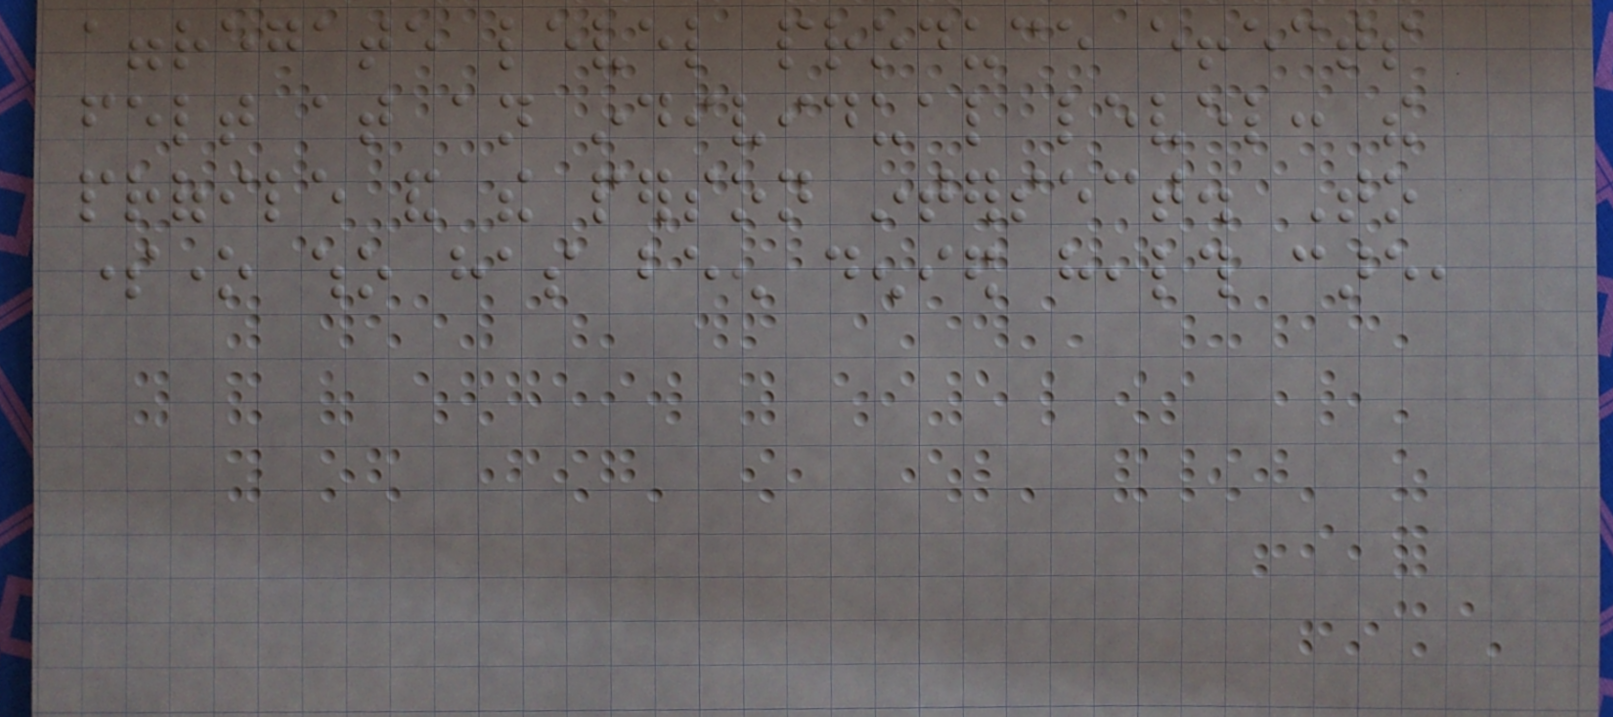aggregate level produce effects
felt at an individual level: the
profile and the person intersect. To
someone who has been denied health care,
